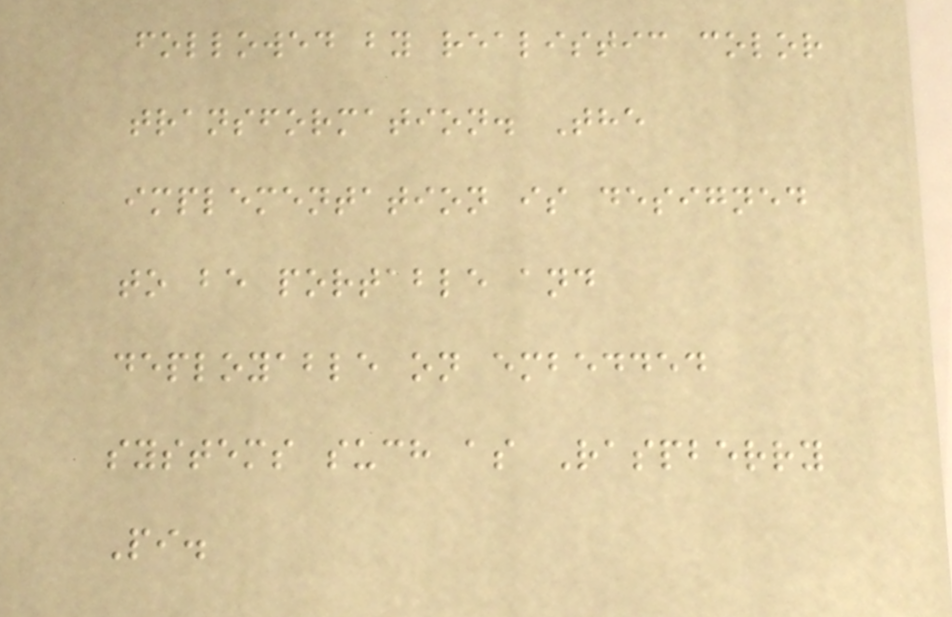followed by realistic color
transformation. The
implementation is designed
to be portable and
deployable on embedded
systems such as Raspberry
Pi.
